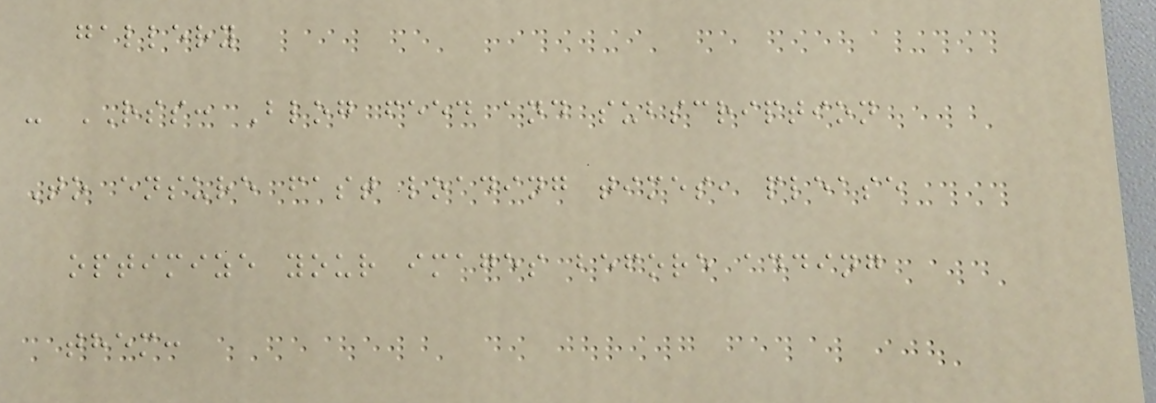gallery
- RSS: Blog feed and subscription
To ensure fast loading times, please
optimize your images before adding
them:
